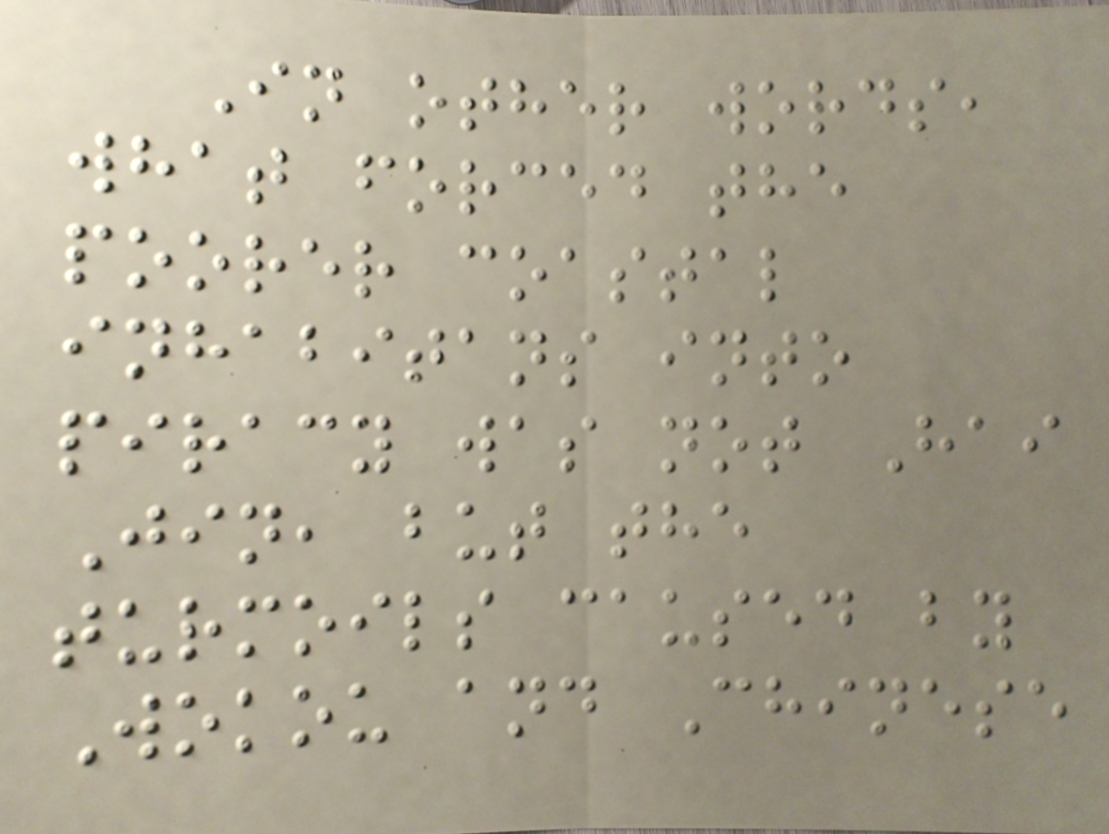In other words,
what forced the
poorer coastal
inhabitans into
piracy was not Hai
Jin, but the
turmoils caused by
Wokou and Chinese
